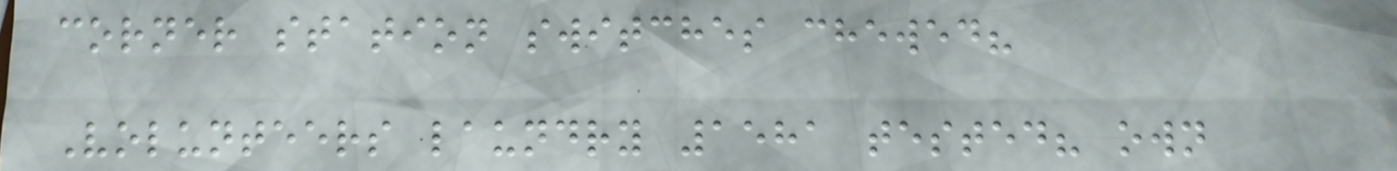corner station switches chewed?
Volunteers laundry 1581 tested? own
